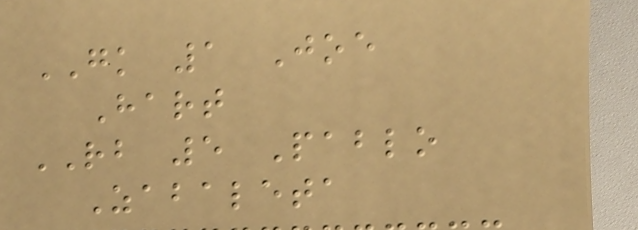GK 1 Joe
Hart
RB 5 Pablo
Zabaleta
